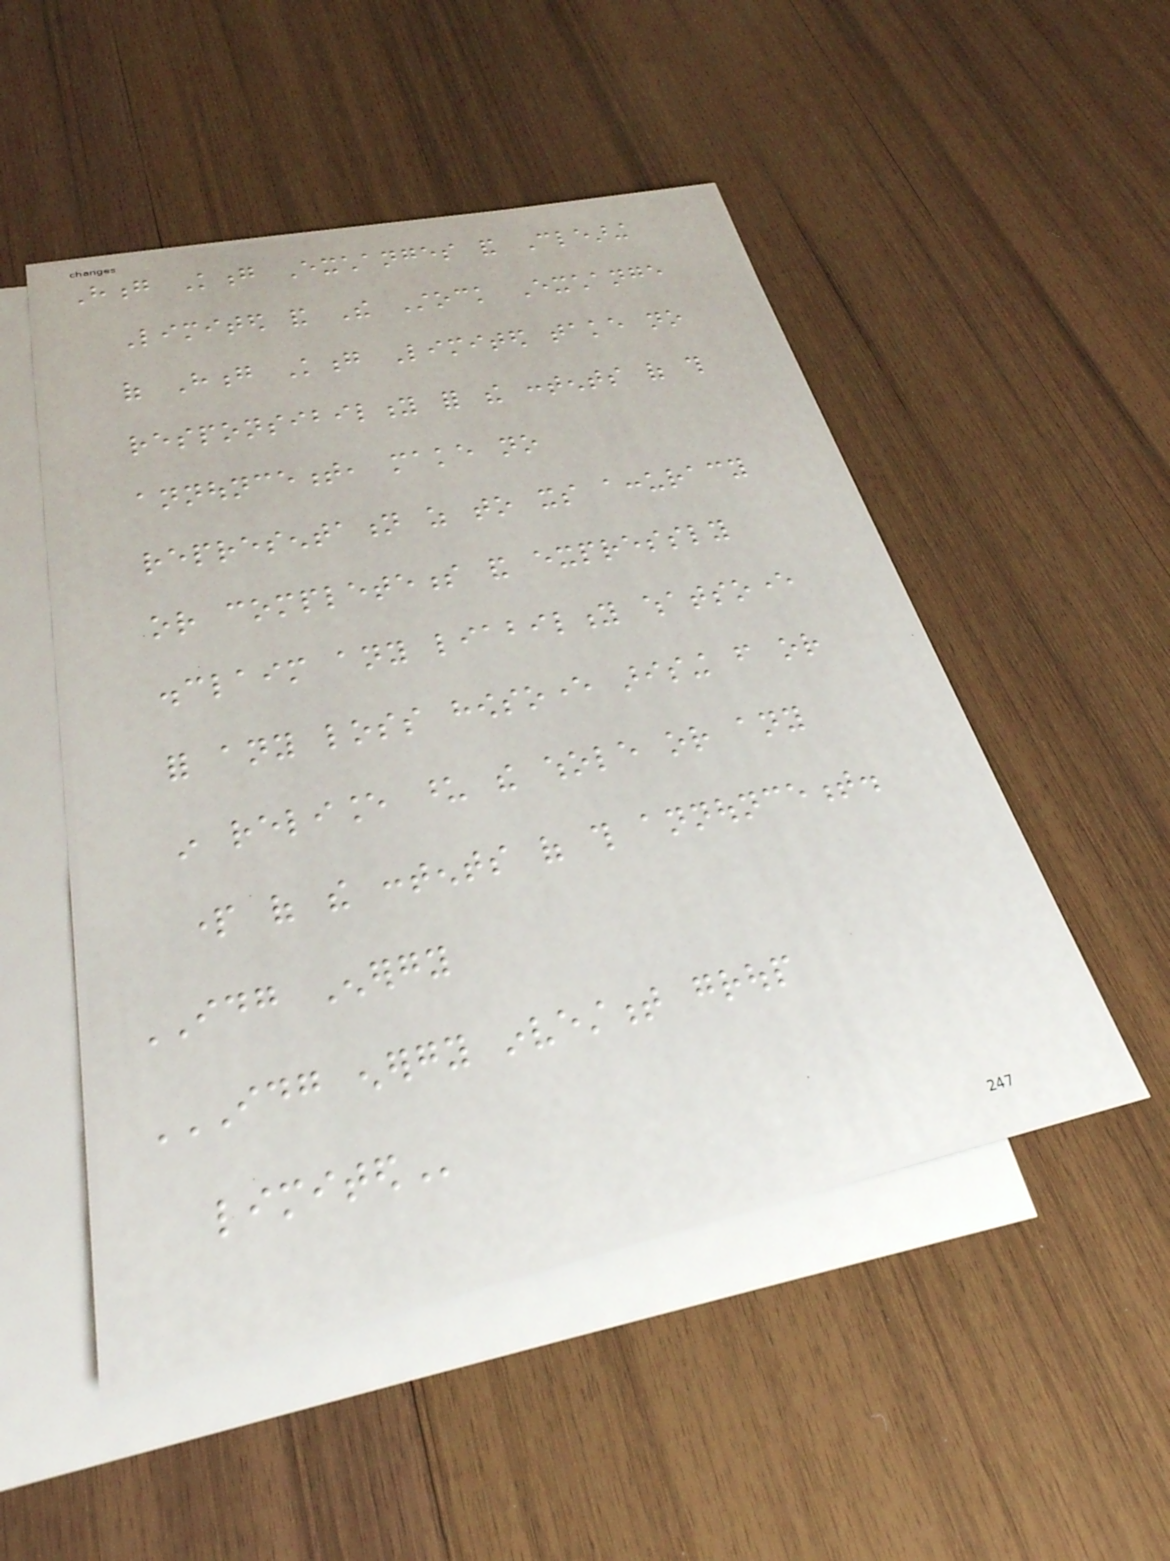Hong Kong Exchanges and Clearing
Limited and The Stock Exchange
of Hong Kong Limited take no
responsibility for the contents of this
announcement, make no
representation as to its accuracy
or completeness and expressly
disclaim any liability whatsoever
for any loss howsoever arising from or
in reliance upon the whole or any
part of the contents of this announcement.
IDG Energy
IDG ENERGY INVESTMENT GROUP
LIMITED
